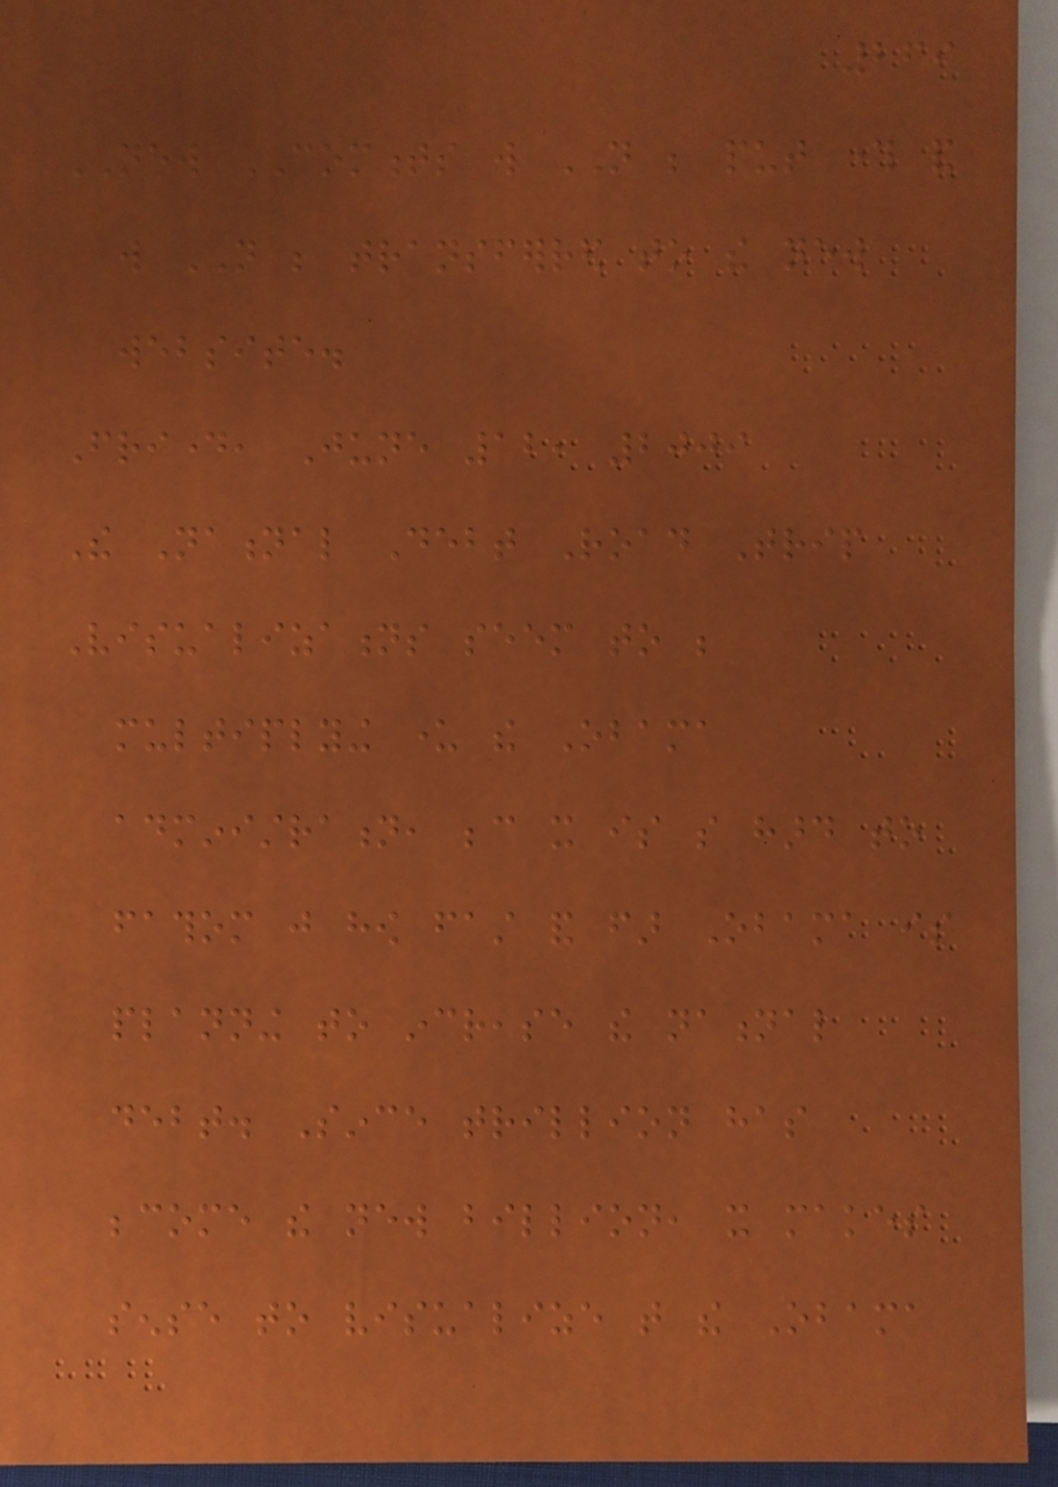269
NEW COMMENTS will NOT be put through and
will NOT be transferred to the new
website.
Friday, June 12, 2009
The National Debt Road Trip
Visualizations seem to be
multiplying under the Obama
administration, because it is so hard to
fathom just how fast and far Obama is
planning to increase the national
debt. Since trillion has
become the new billion, it makes
sense to visualize that the Obama
